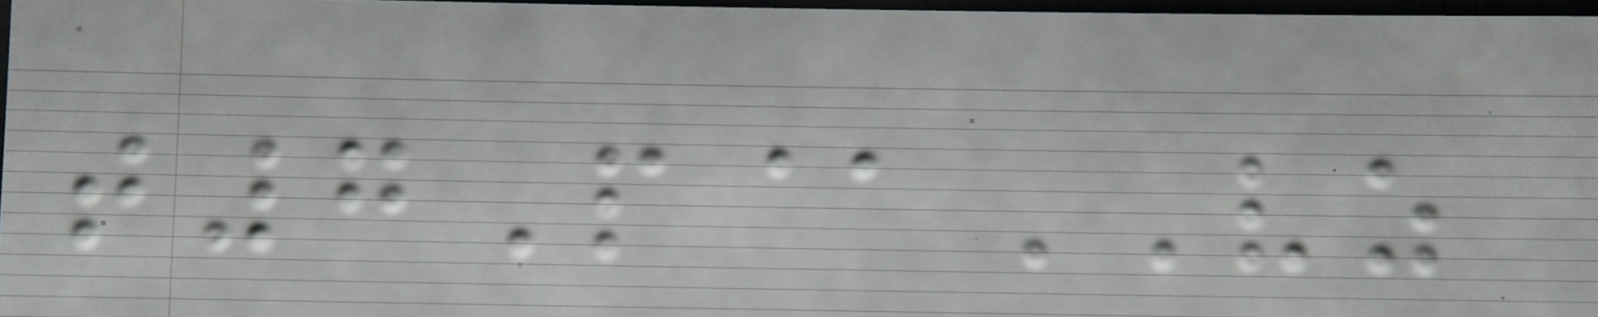t7P@VZ
